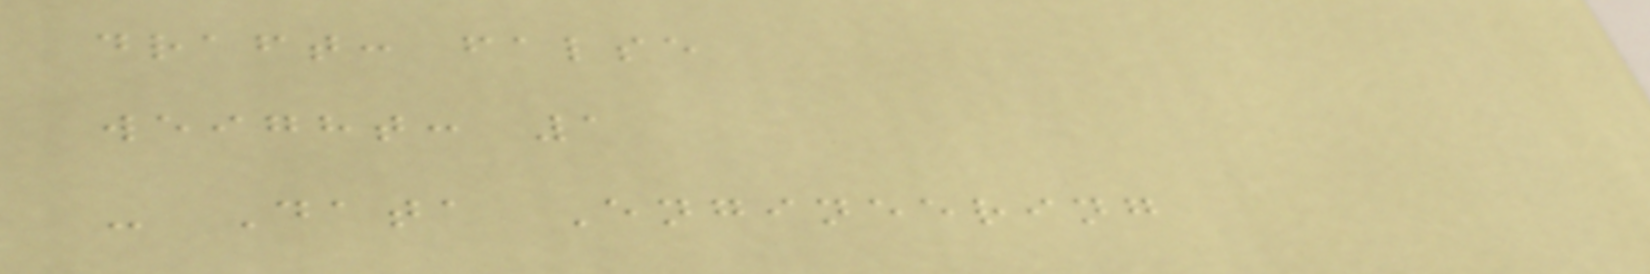draft: false
weight: 1
- Data Engineering
